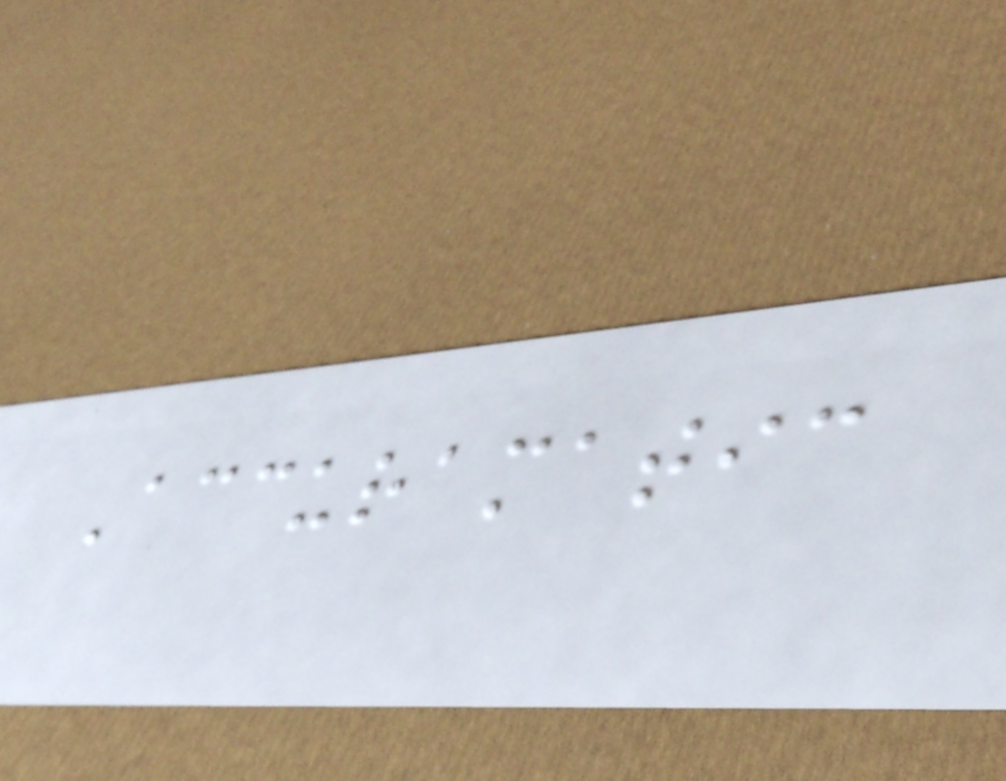Accuramatic
